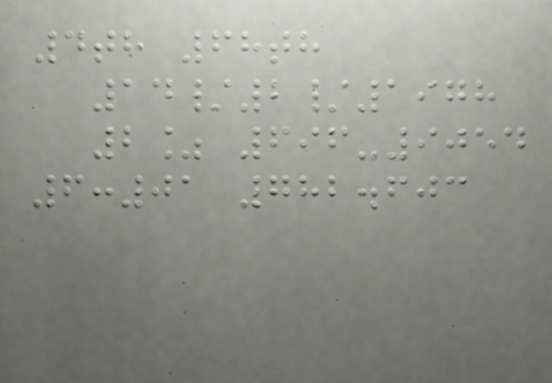4th 68th
14/2/1978
2% 696-9054
6:01 782.603
